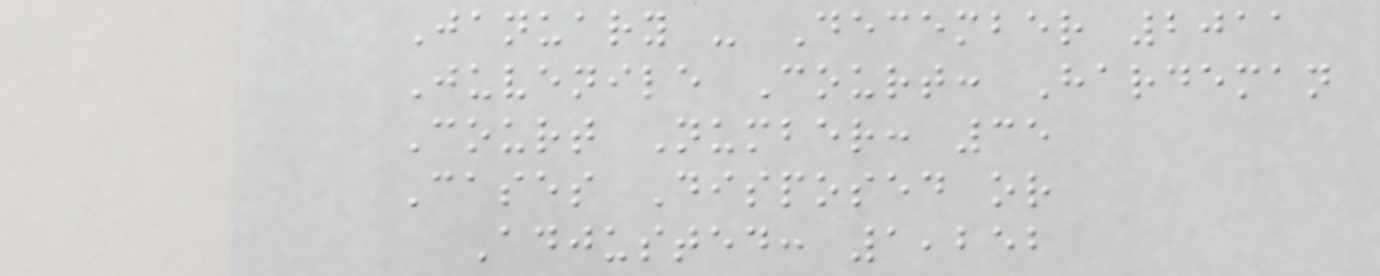January - December 2011
Juvenile Court: Hardeman
Court Number: 35
Cases Disposed or
Adjusted: 1,252
